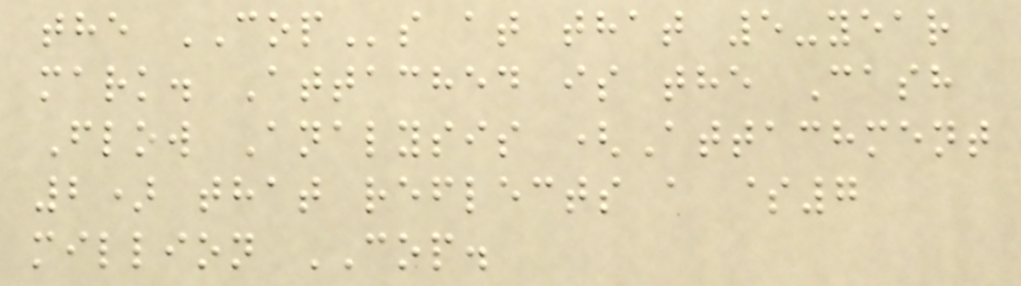the COPs at that 5-year
mark. Attached is the Cash
Flow Analysis (Attachment
2) that reflects a $7
million COP.
